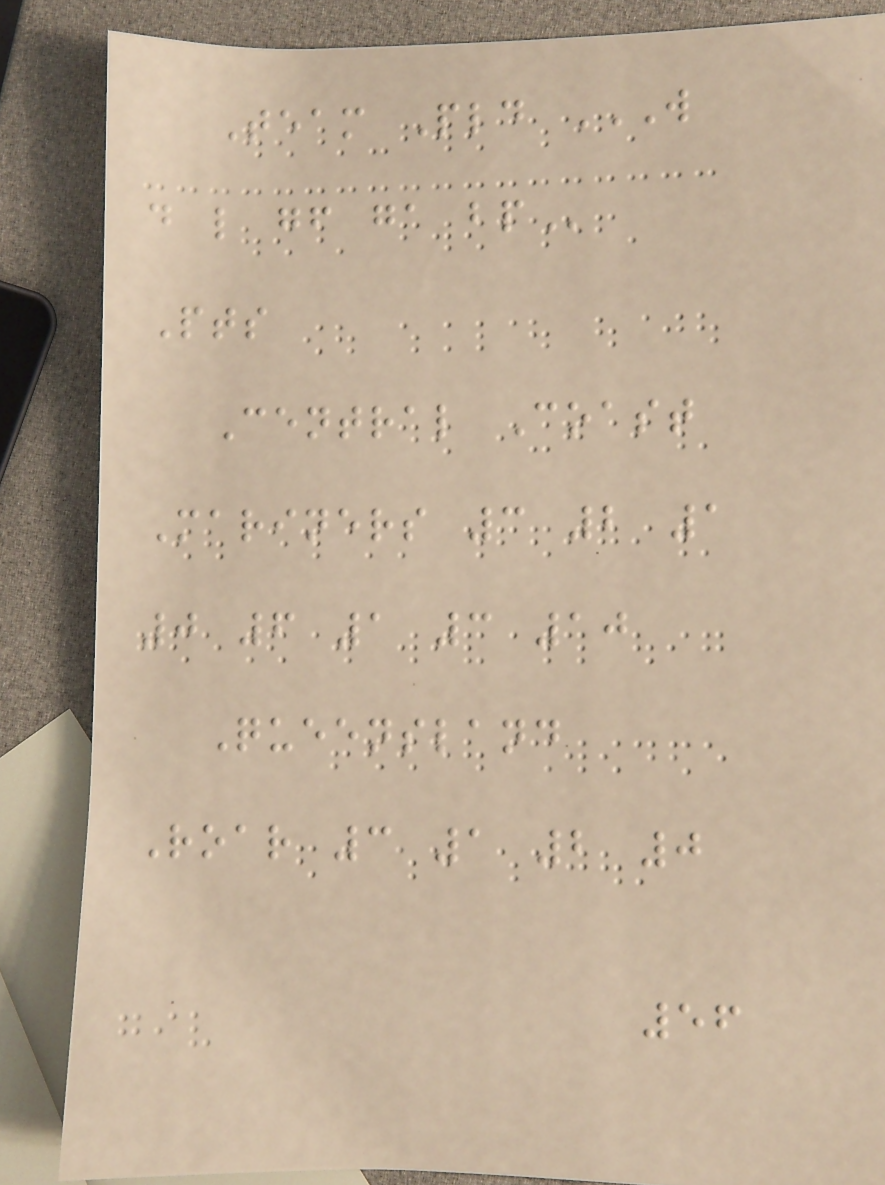Team Pld W
D L GF GA BP
Pts
Central Coast
Mariners 3 2 1
0 6 1 3 10
Queensland
Roar 3 1 2 0
56
